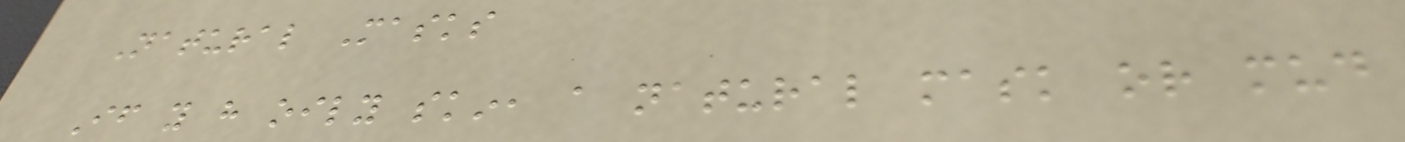Natural Masks
If you have oily skin, a natural mask or mud
